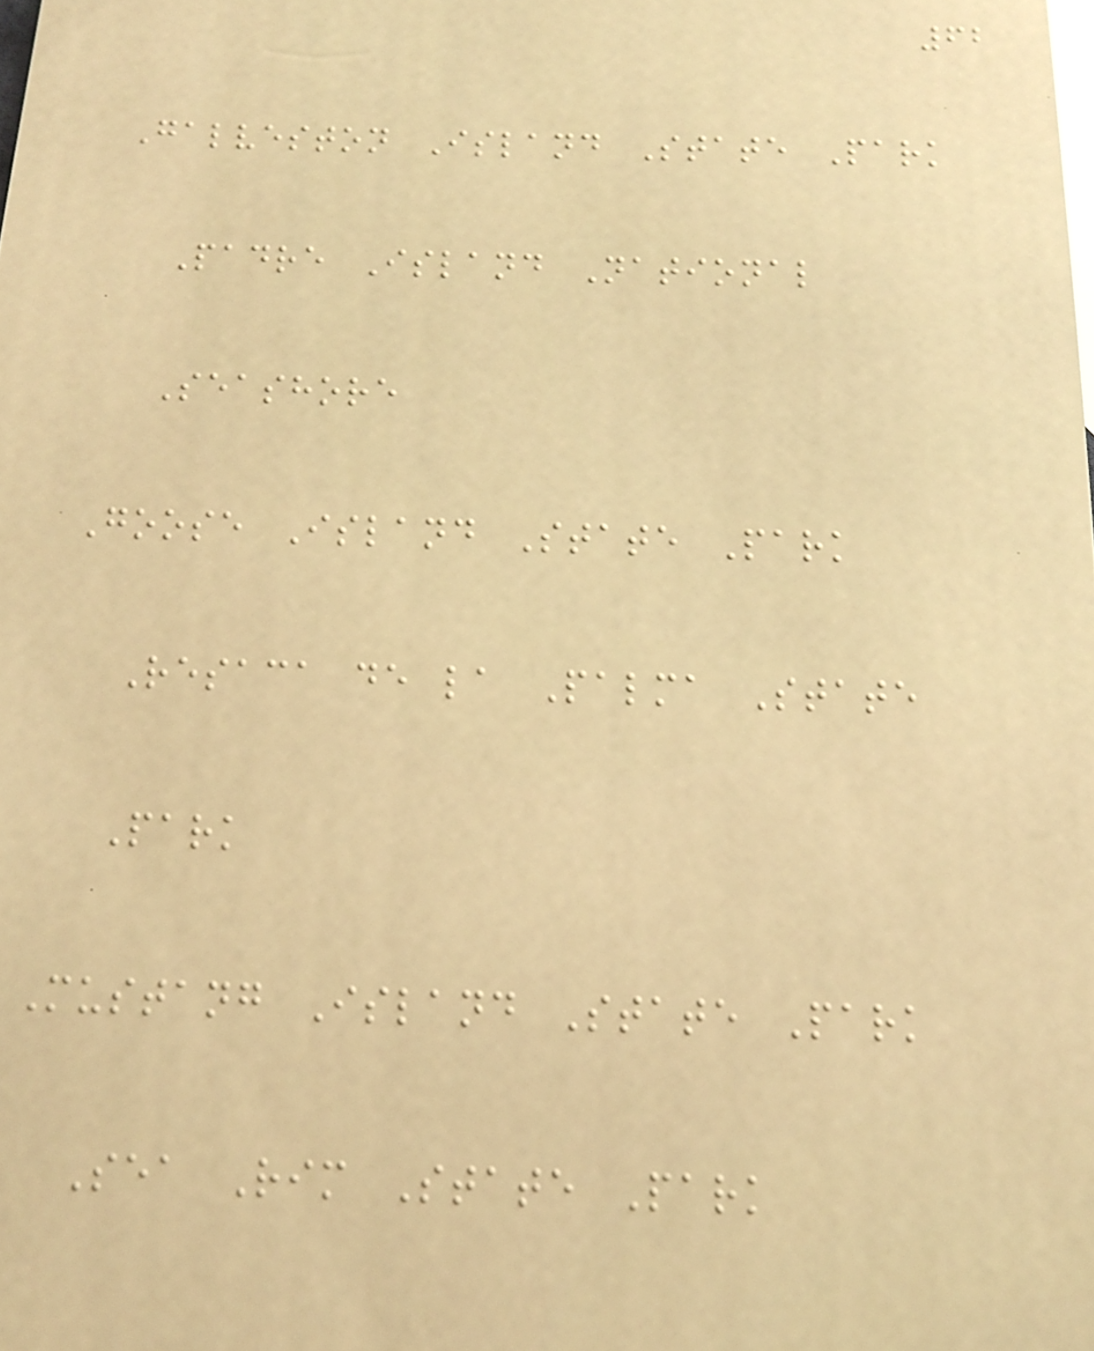62
Galveston Island State Park
Padre Island National
Seashore
Goose Island State Park
Resaca de la Palma State
Park
Mustang Island State Park
Sea Rim State Park
